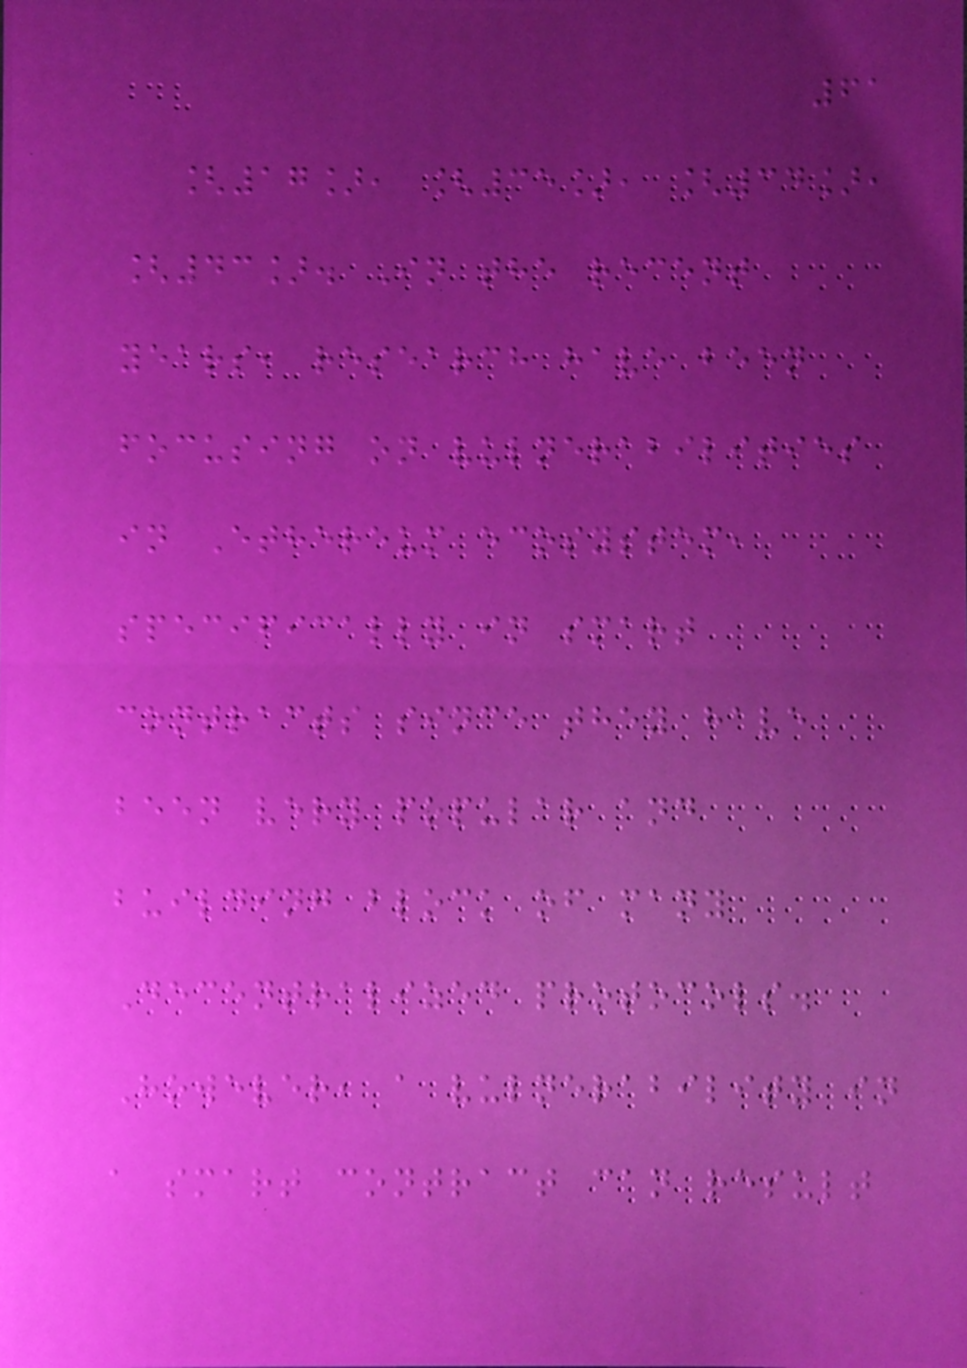61
[17], [35], [34],
[43]. In the recent
years, research have been
focusing on vulnerabilities
in Ethereum ecosystem,
specifically in smart
contracts since they have
been very popular and
building block of many
Decentralized protocols.
However, a vulnerability in
a smart contract can result
